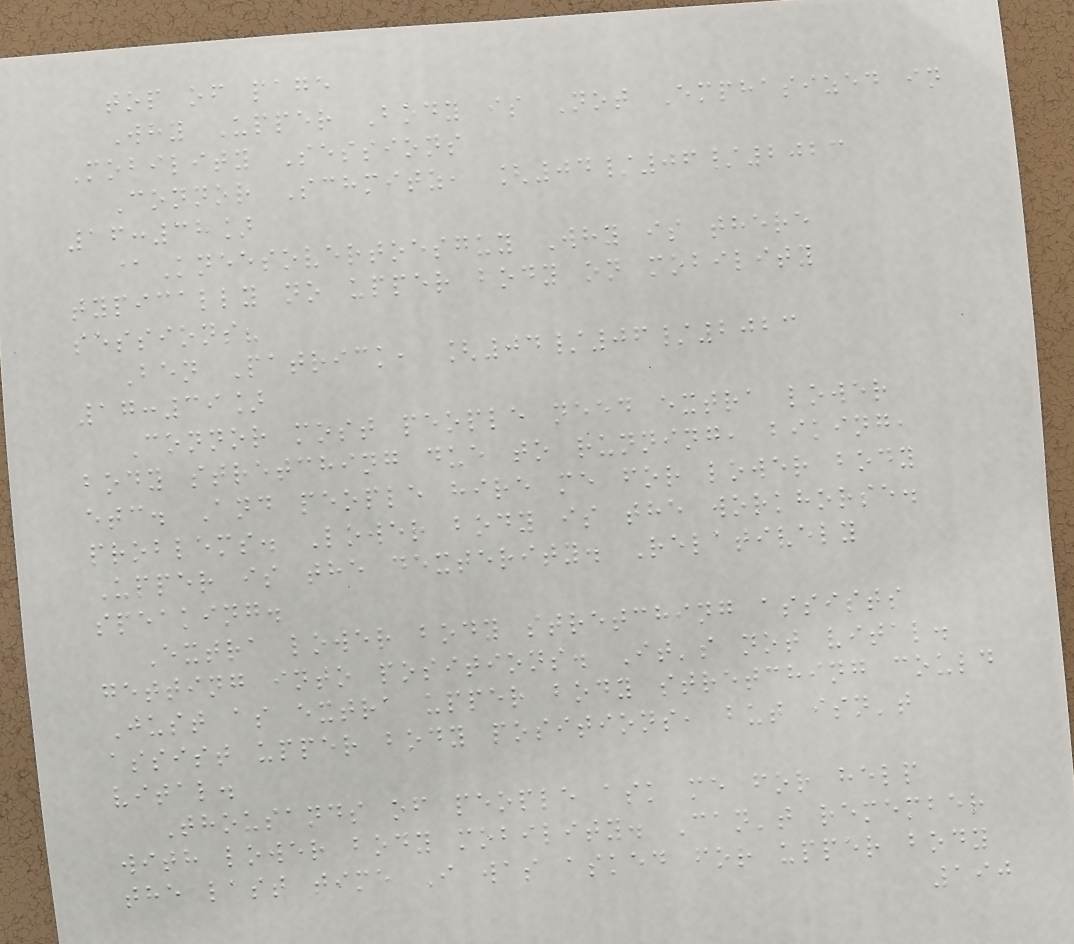top of page
Why Upper Body is Not Emphasized in
Mobility Sessions
Connor Schmitz, [04/06/2023
16:38]
@Kneesovertoesguy Why is there
typically no upper body on mobility
sessions?
Ben Patrick, [04/06/2023
17:39]
Connor most people need extra lower
body stretching due to running, biking,
etc. And people hire me for lower body
problems. Lower body is the workhorse.
Upper is the dexterity. Relatively
speaking.
Extra lower body stretching assists
getting into positions. It's not vital.
Just as extra upper body stretching could
assist upper body positions, but isn't
vital.
Thousands of people ask me for help
with lower body mobility. Can't remember
the last time I was asked for upper body
190
